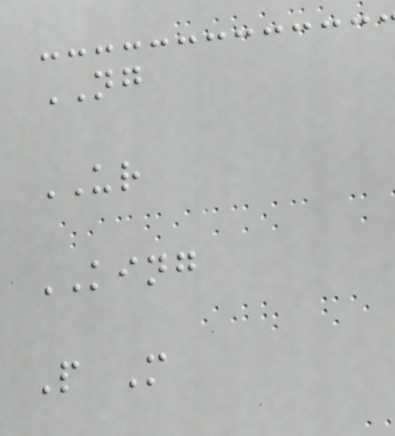NG
UR
KING
P M
